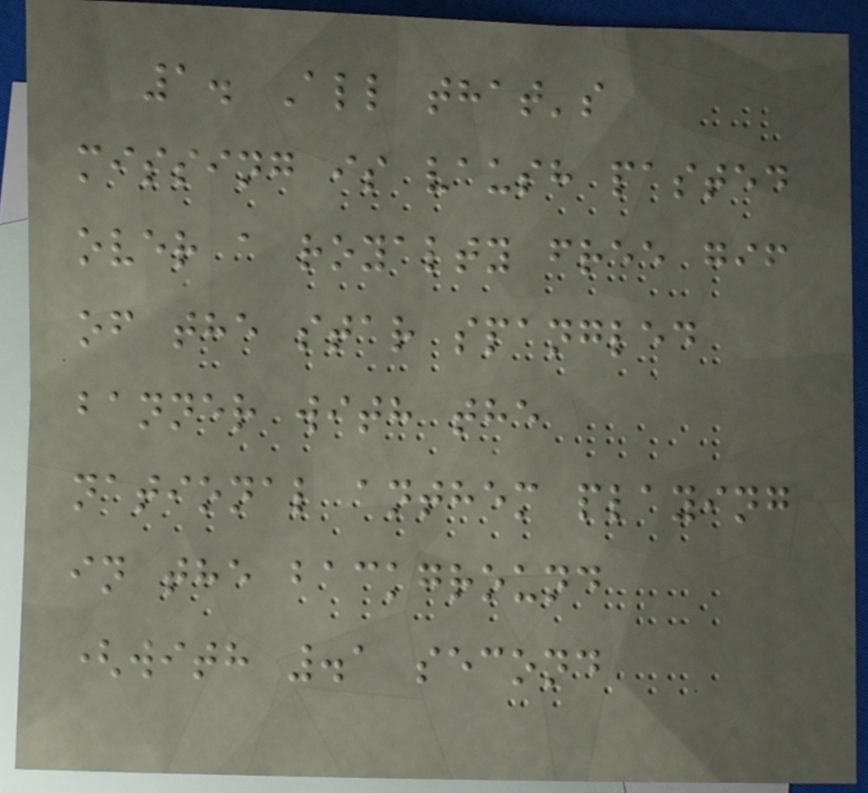1. All that's
missing is vaush pasted
over a royalty free gif
of the star spangled
banner with the
national anthem playing
in the background
(with .1 second
